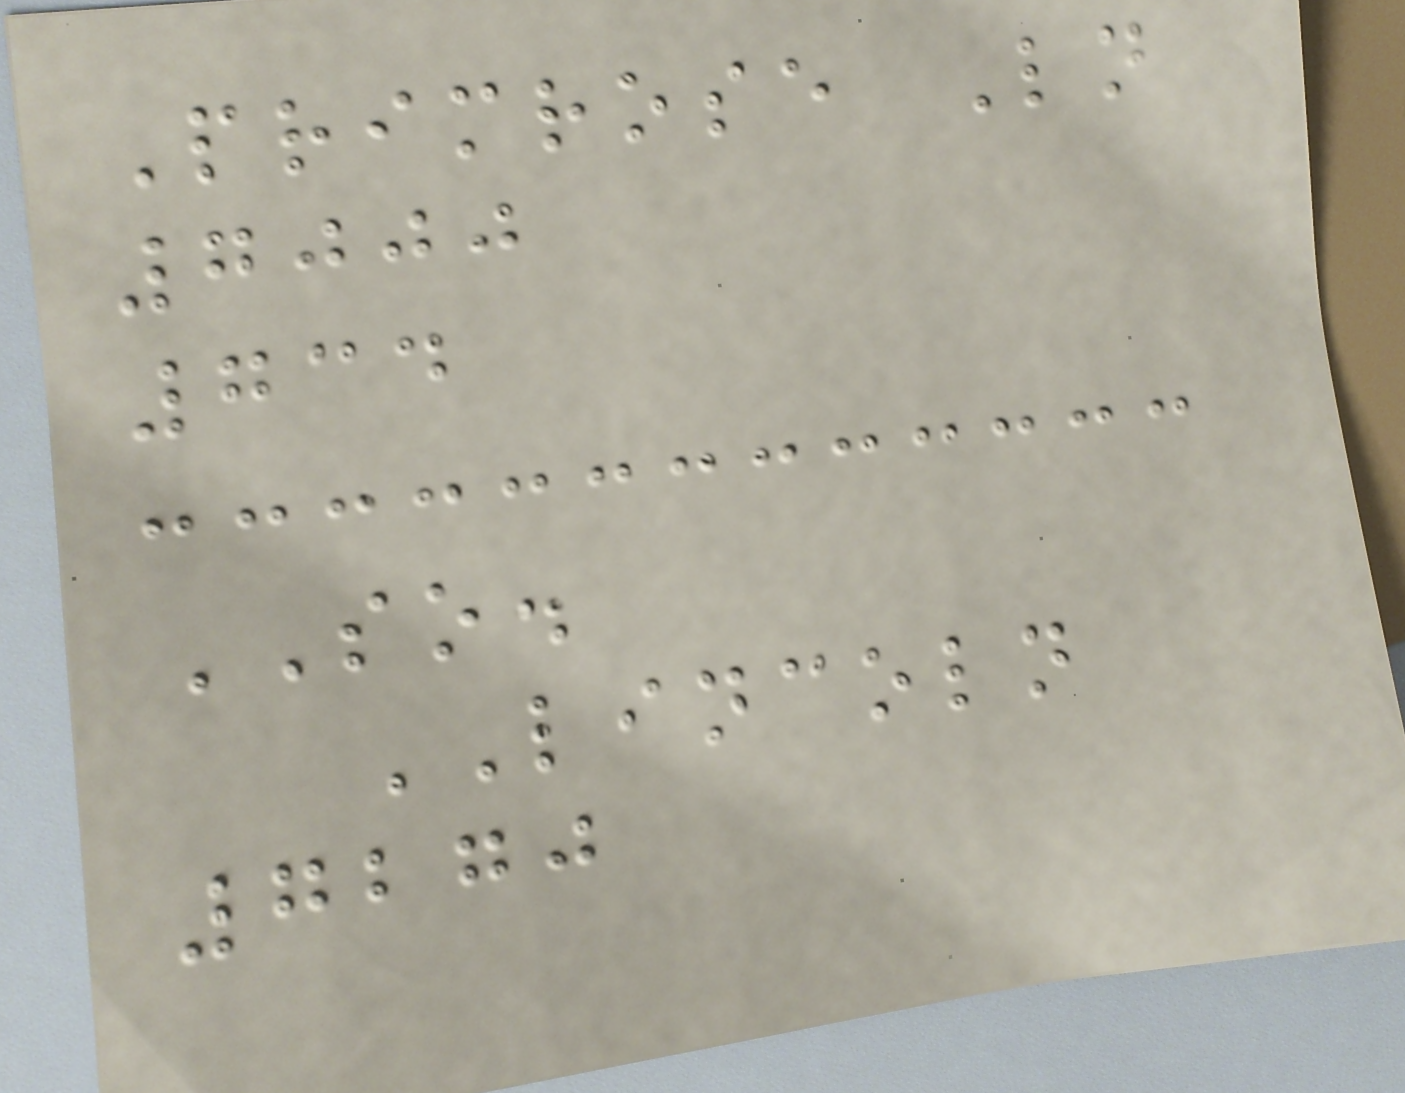Primrose Ln
7000
734
SO.
LINCOLN
7270
